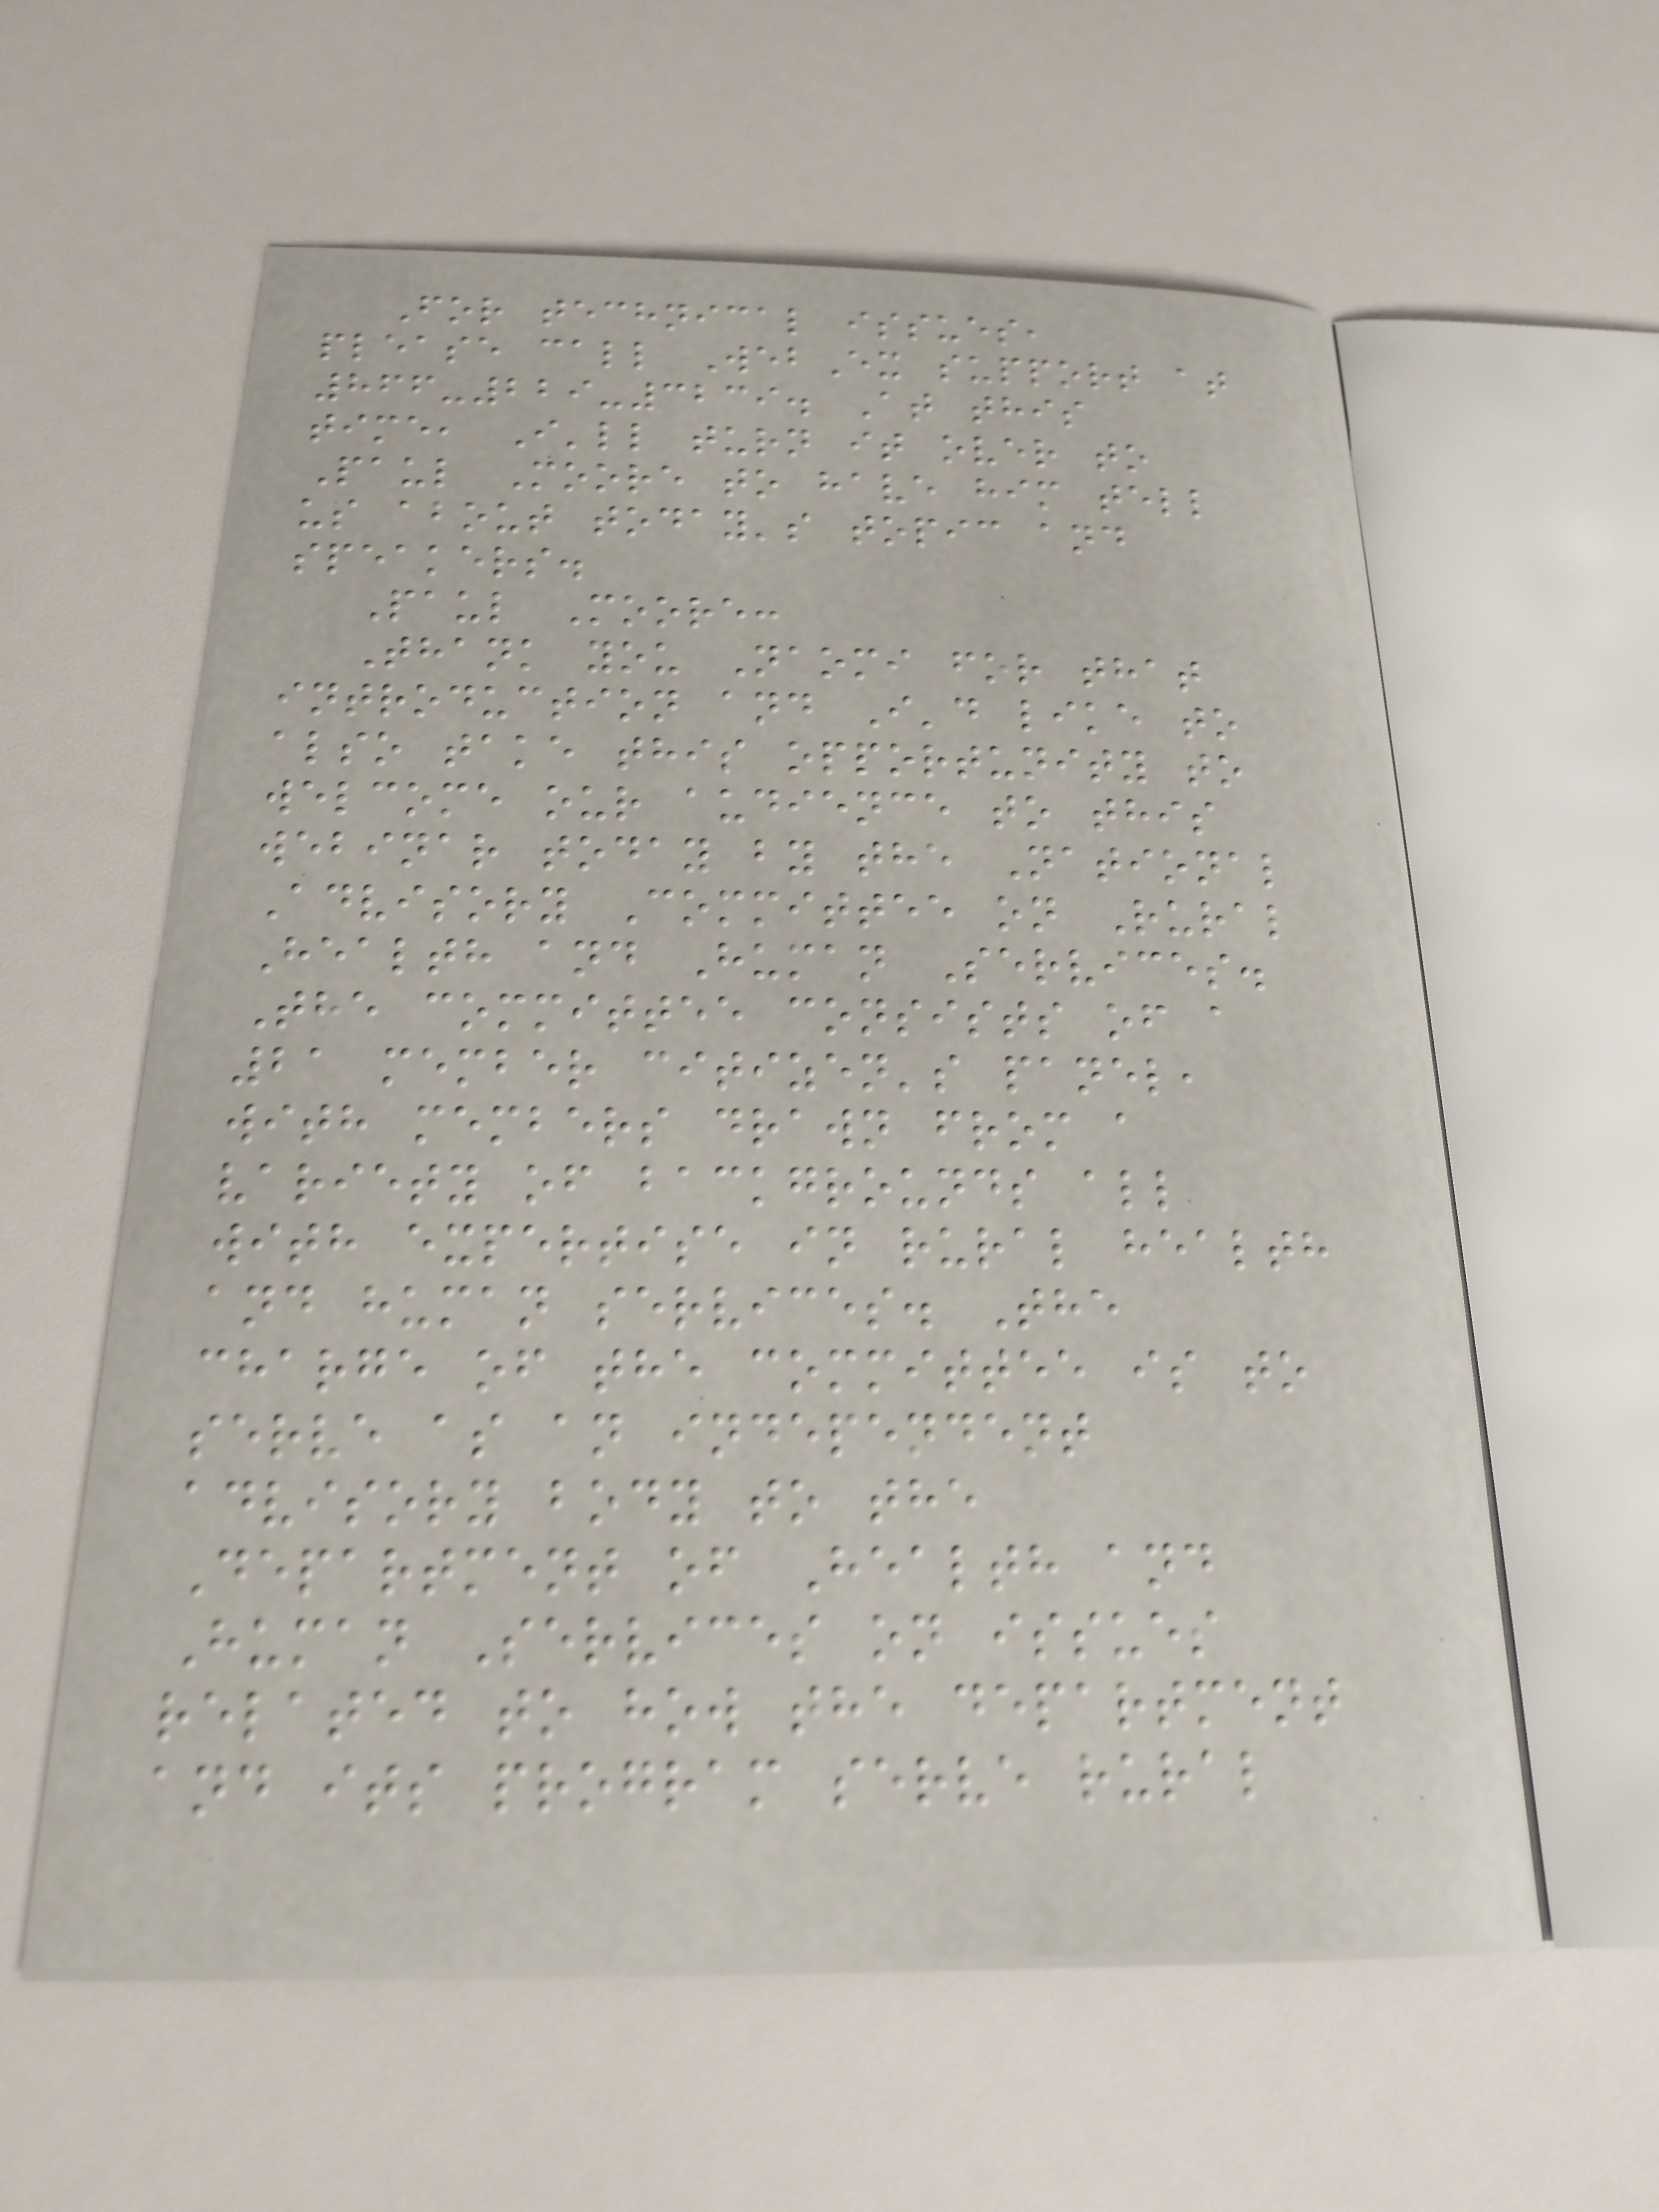For technical issues,
please call WebEx support at
866-229-3239. At this
time, I'll turn it over to
Paul Moore to have him tell
us about today's topic and
speakers.
Paul Moore:
Thank you Naomi for that
introduction and I'd like to
also take this opportunity to
welcome our audience to this
webinar today by the National
Advisory Committee on Rural
Health and Human Services.
The committee consists of a
21 member citizen's panel,
with members drawn from a
variety of backgrounds all
with expertise in rural health
and human services. The
charge of the committee is to
serve as an independent
advisory body to the
Department of Health and
Human Services on issues
related to how the department
and its program serve rural
